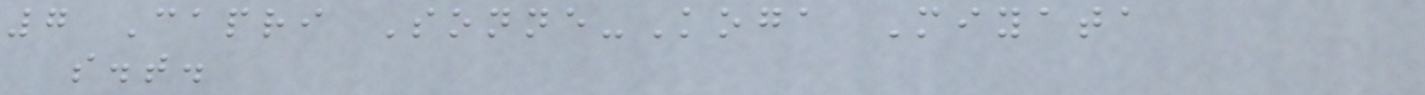7 Capri Sonne-Koga Miyata
s.t.
